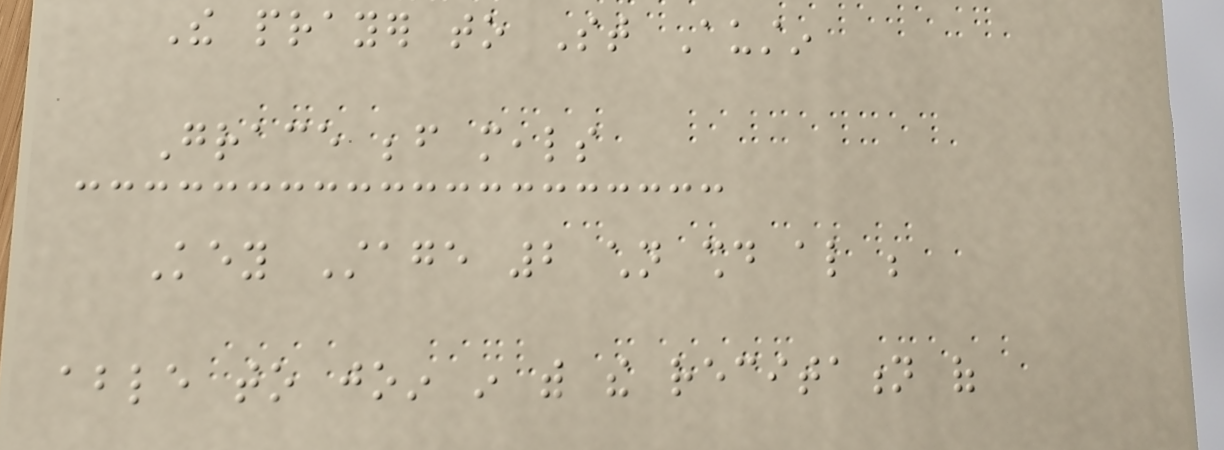The prayer to St Austin
Grace before meals
Key Stage 2 children should also be
able to join in with the recitation of
